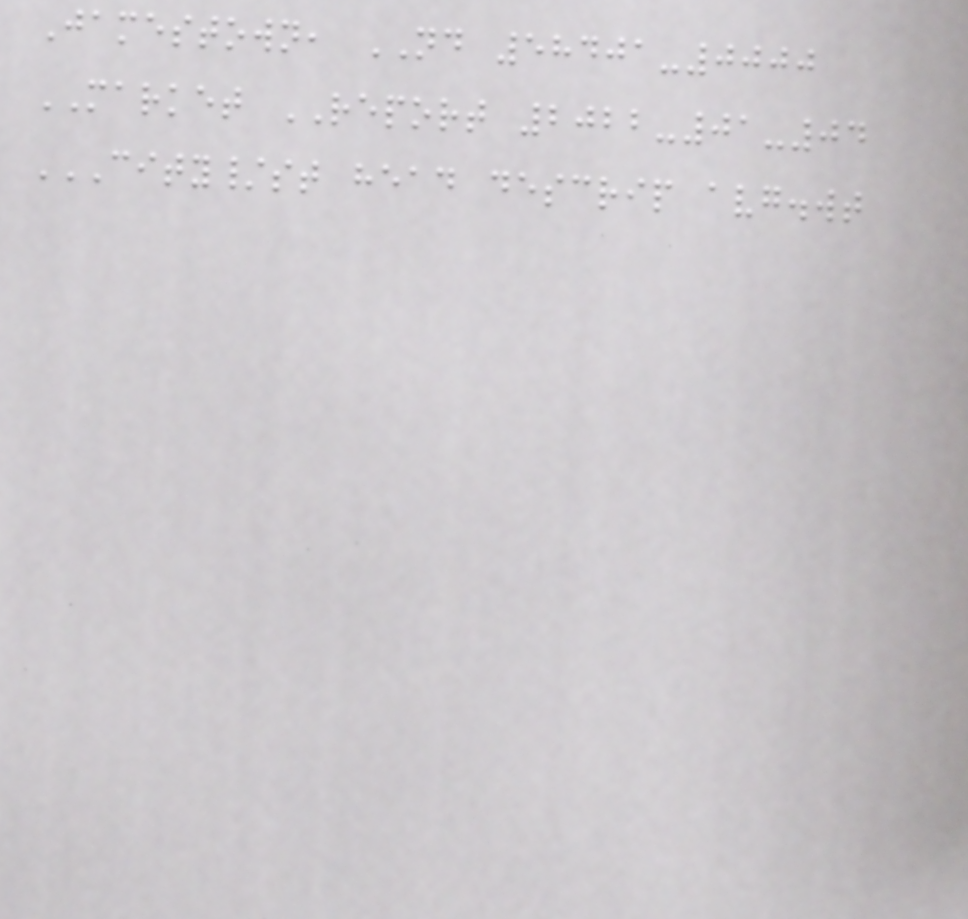Jamestown, ND 58401-0000
MARKET REPORT 2022-01-04
CITY/ST HEAD DESCRIP AVG.WT
